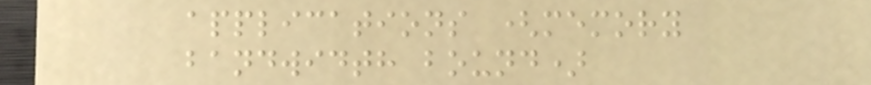applications (memory
bandwidth bound)
